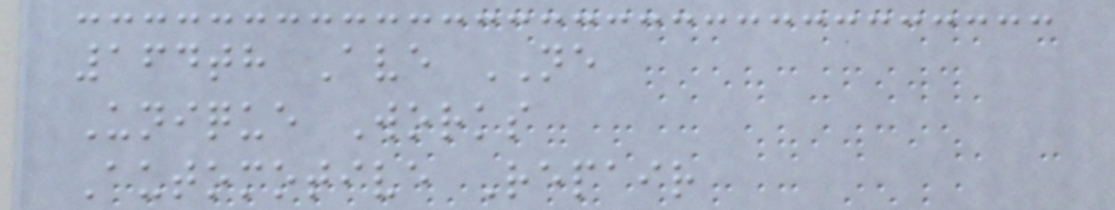164th Ave NE
Unique Works
Automotive Repair
